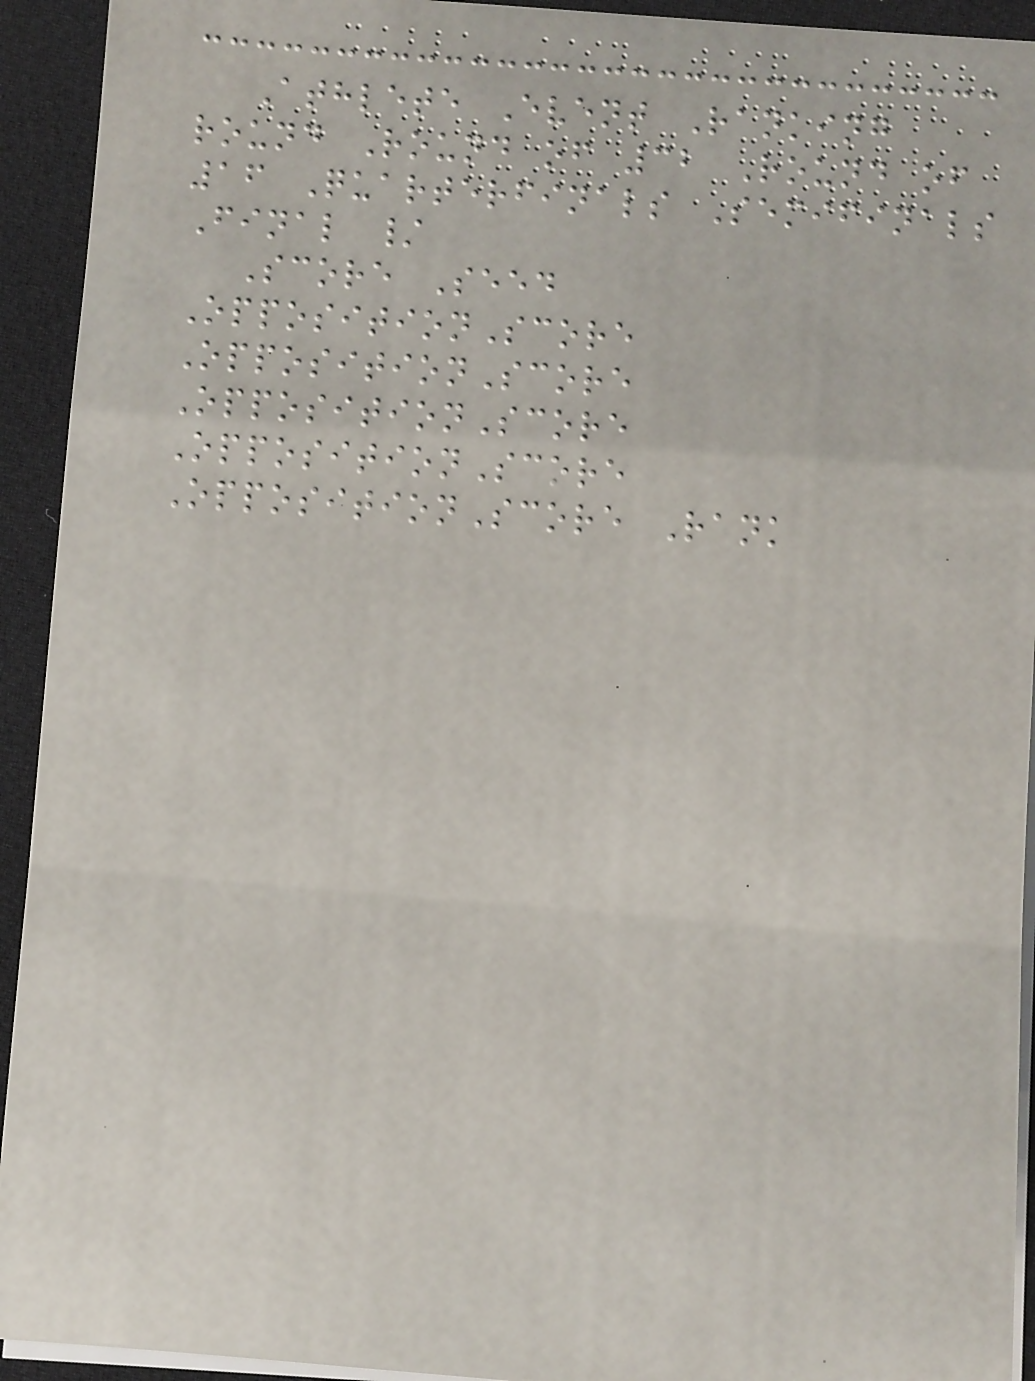Athlete Event Ranking
round Round of 32 Round of
16 Quarterfinals Semifinals
Final /
Score Seed
OppositionScore
OppositionScore
OppositionScore
OppositionScore
OppositionScore Rank
